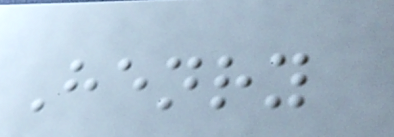Henry
